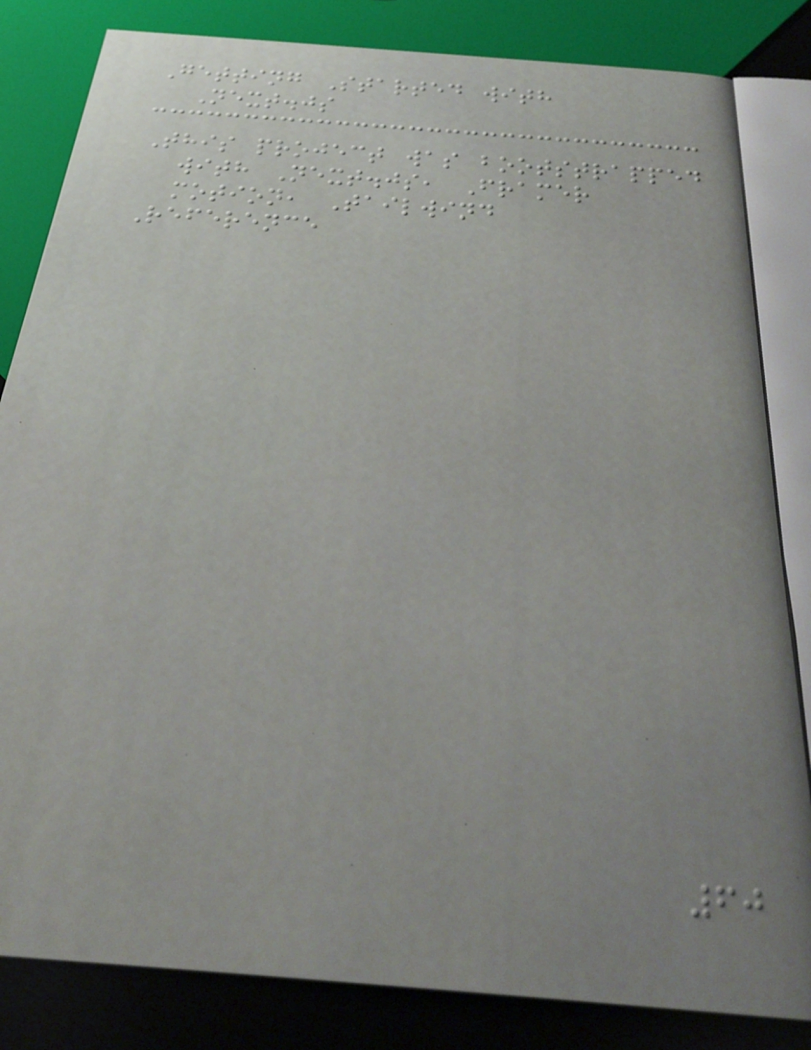Getting Started with
Next.js
This project was bootstrapped
with Next.js, Framer
motion, Tailwind
Reference
60
